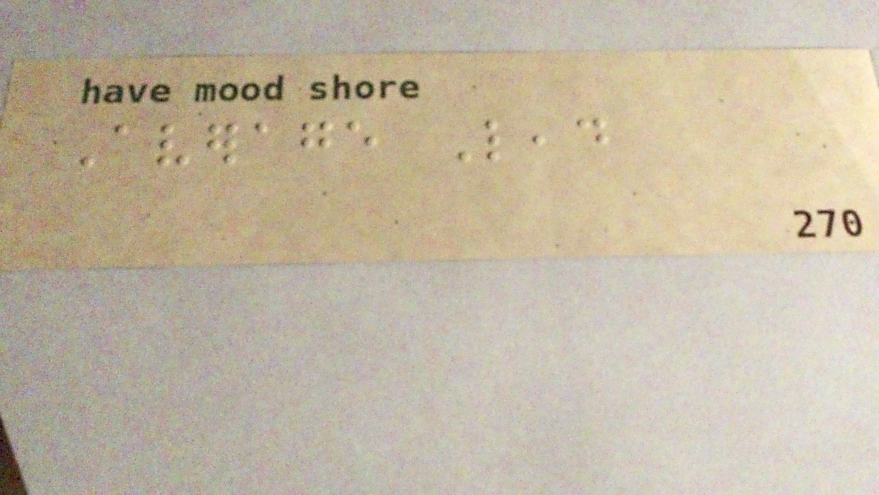Average Lead
